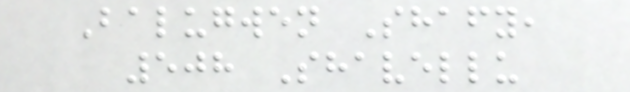Balugwen Shafy,
508 Shavellu
